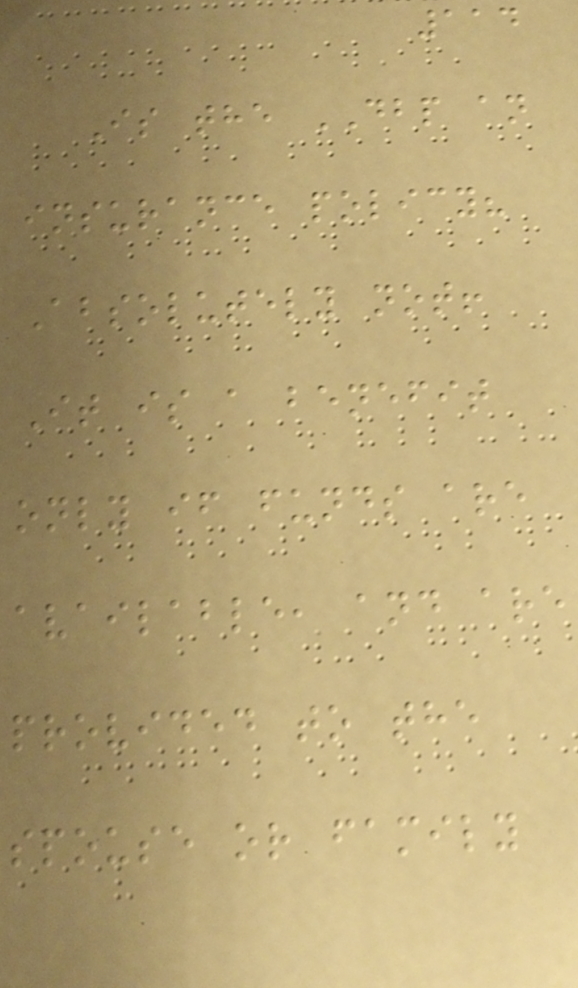114
Is the DBP an
insurance policy?
Absolutely not!
It is a benefit
only if funds are
available, and are
provided to the
spouse or family
